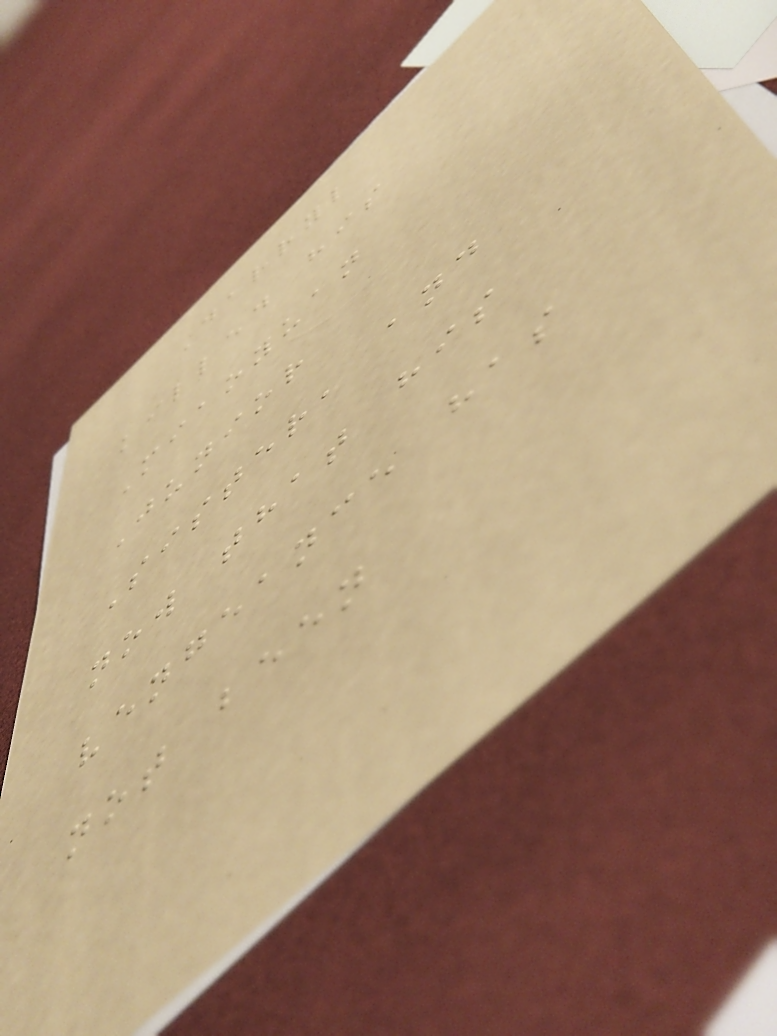Darryl
killed his
Miaoyuan
Junior
Sister, and
now that his
vengeance has
not been
